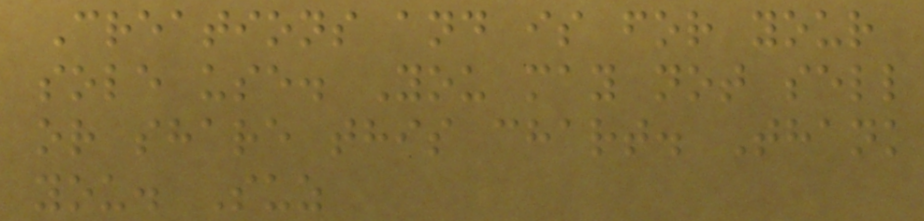Creations and is for your
sole use. You may not sell
or share this chart. Thank
you. Suz
